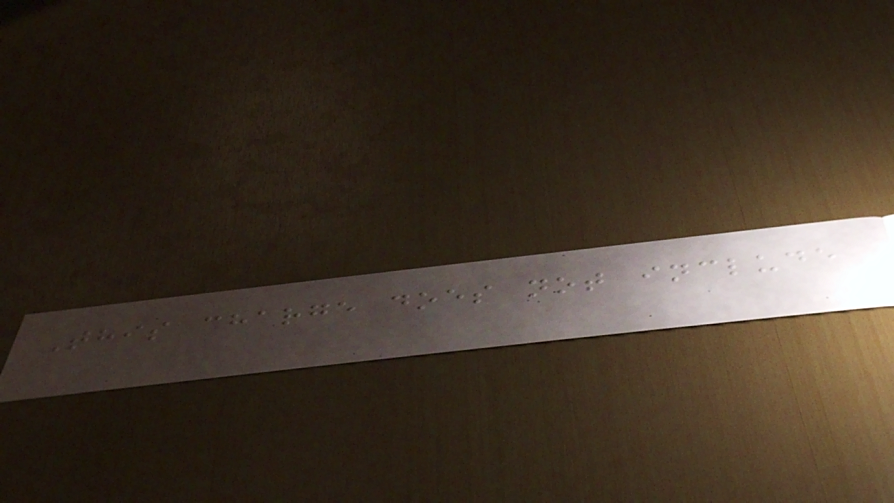This charge does not include
